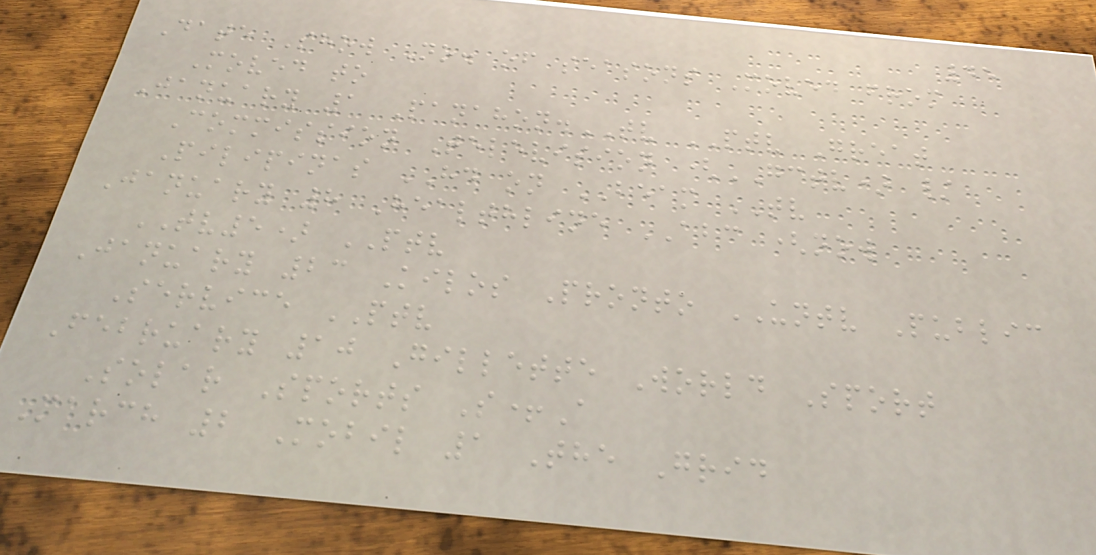45
Date Show No. of seasons Moved from
Moved to
January 1 Panahon.TV PTV Great
Commission Television (GCTV) /
Pilipinas HD on BEAM TV
January 8 Healthline ABC (now
TV5) PTV
January 23 Kilos Pronto UNTV Public
Service PTV
February 10 Gillette World Sport
Solar Sports S+A
March 2 Mobil 1 The Grid
